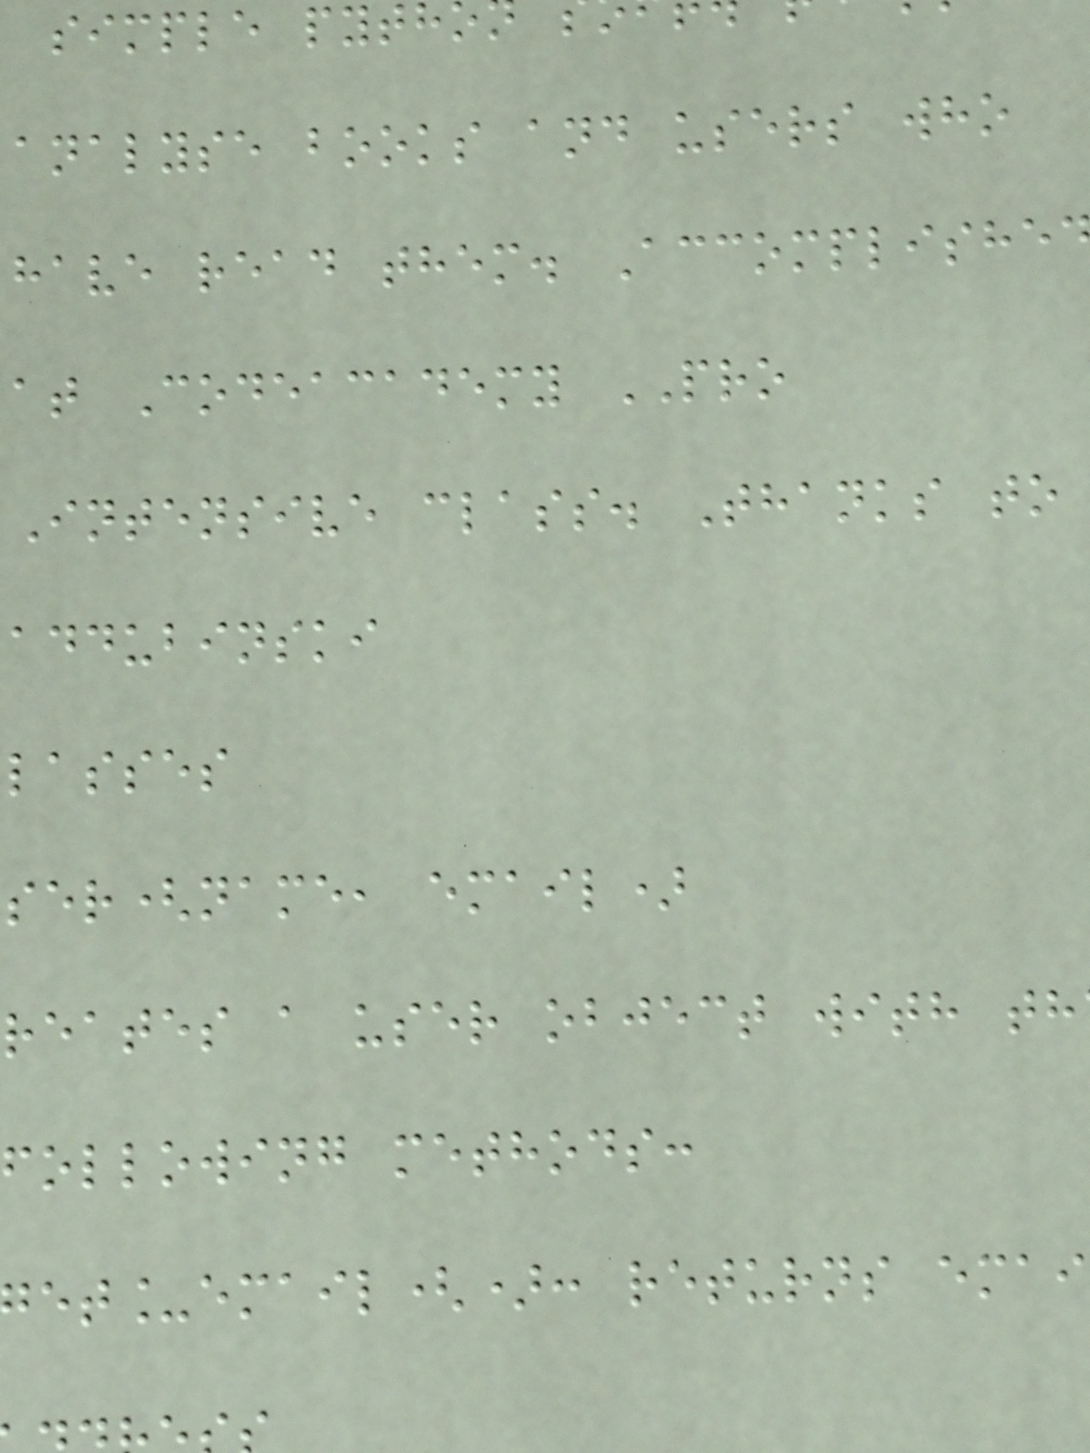simple pyth
analyse books and users who
have read them. Accomplishe
at Codeacademy PRO
Intensive class. Thanks to
addubinski
lasses
ser(name, email)
reates a user object with th
following methods:
et_email(): returns emai
